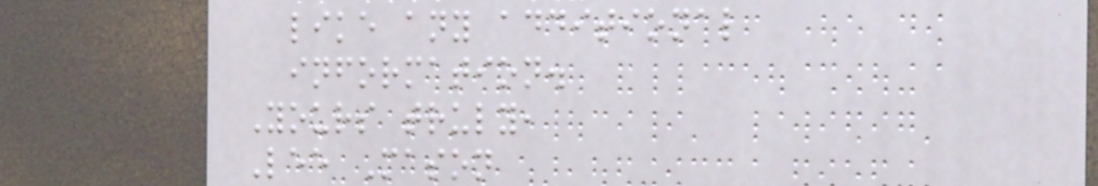like any additional
information.
Yours truly,
Lee Mason
